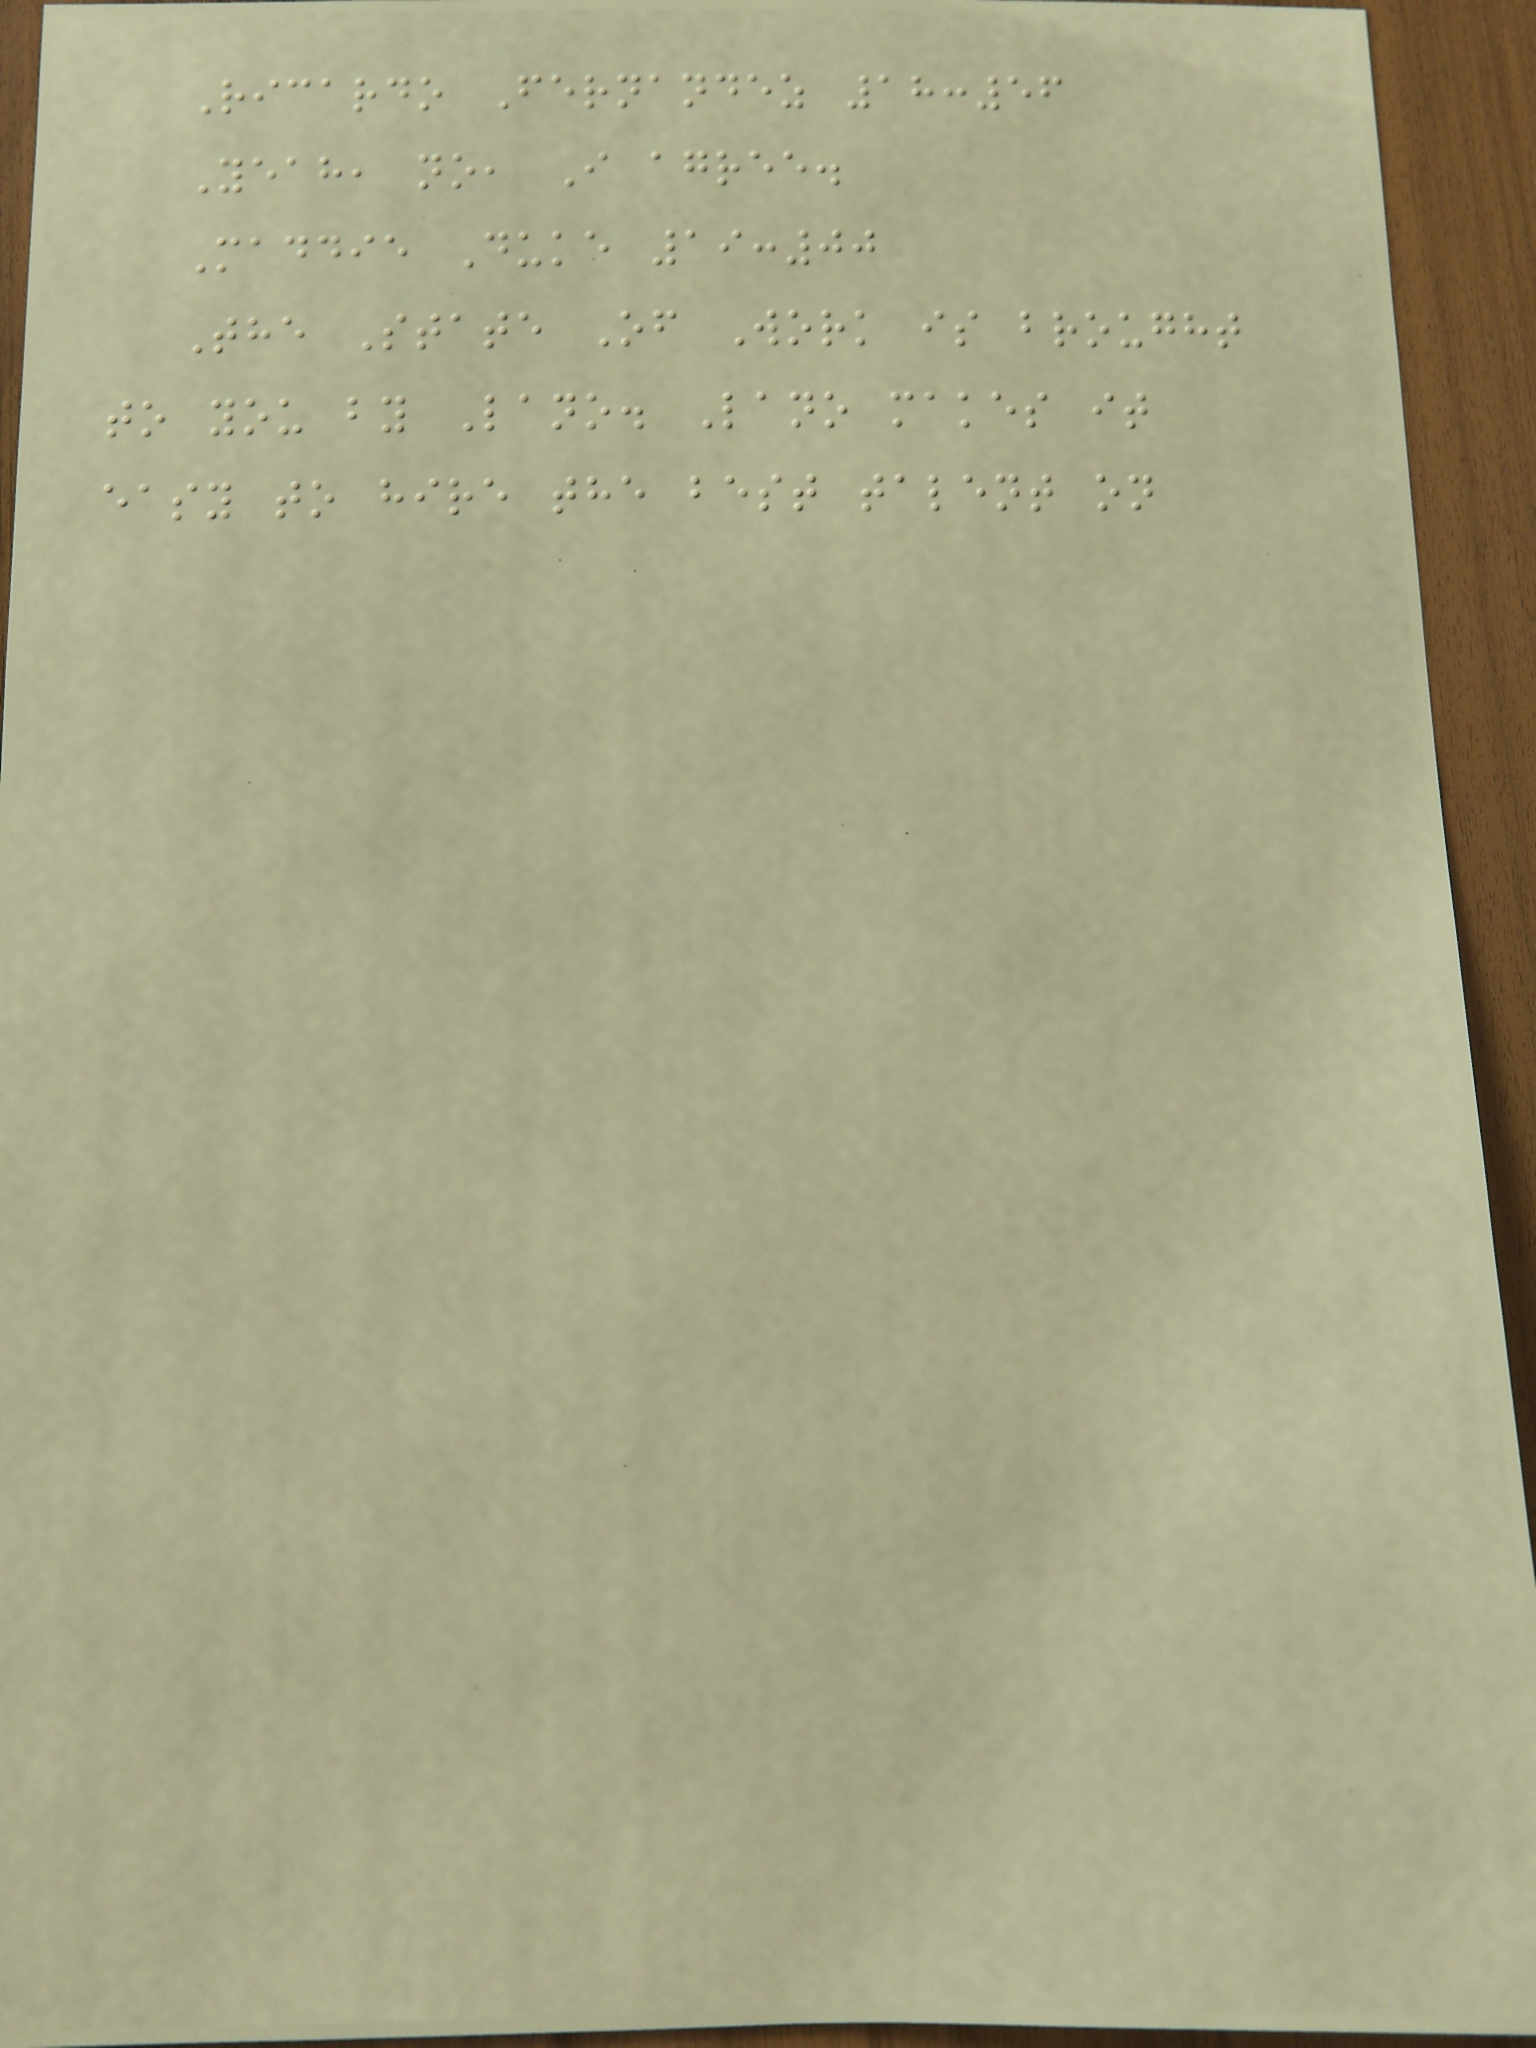Ricardo Fernandez 18:56
Yeah, no, I agree.
Maddie Duke 19:00
The State Of Work is brought
to you by Lano. Lano makes it
easy to hire the best talent on
